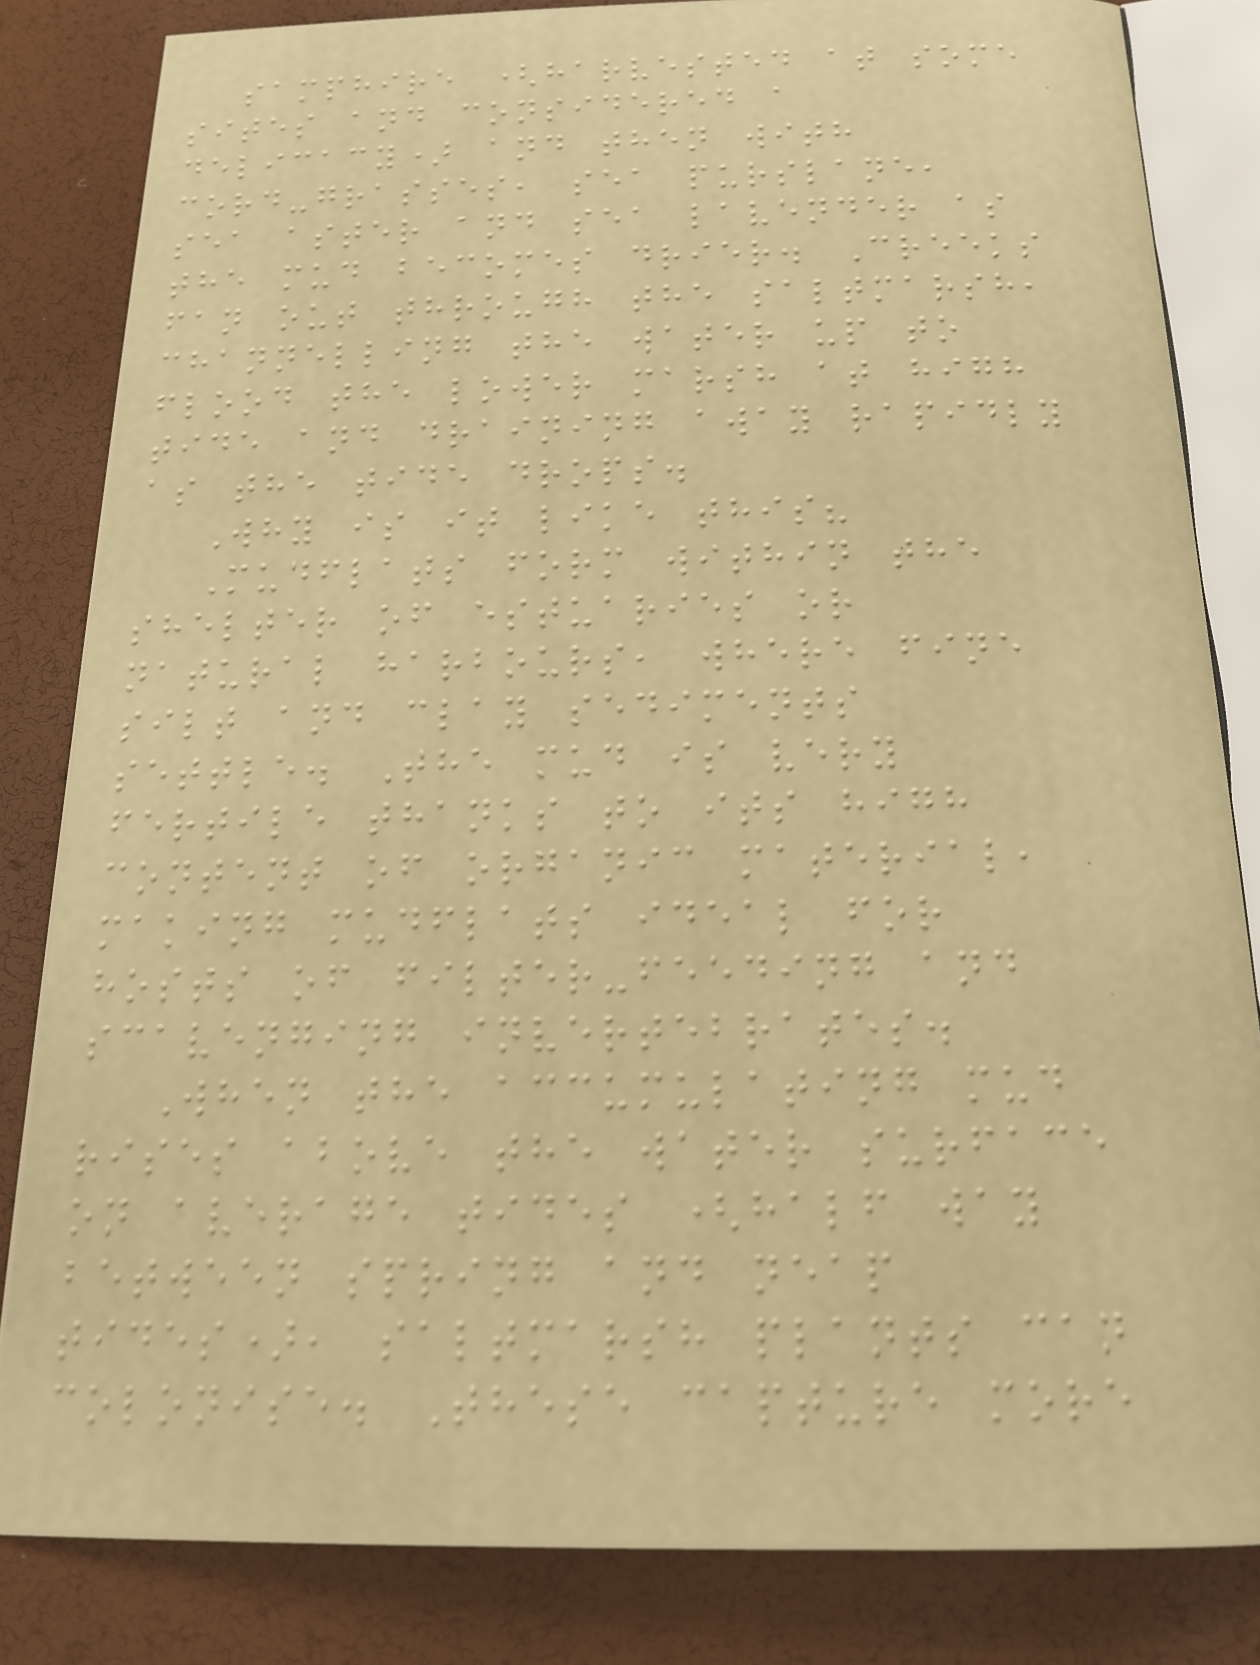samphire (harvested at some
sites and considered a
delicacy) and then with
cord-grasses, sea purslane,
sea aster and sea lavender as
the mud becomes drier. Creeks
fan out through the saltmarsh,
channelling the water up to
flood the lower marsh at high
tide and draining away rapidly
as the tide drops.
Why is it like this?
Mudflats form within the
shelter of estuaries or
natural harbours, where fine
silt and clay sediments
settle. The mud is very
fertile thanks to its high
content of organic material,
making mudflats ideal for
hosts of filter-feeding and
scavenging invertebrates.
When the accumulating mud
rises above the water surface
on average tides (half way
between spring and neap
tides), saltmarsh plants can
colonise. These capture more
